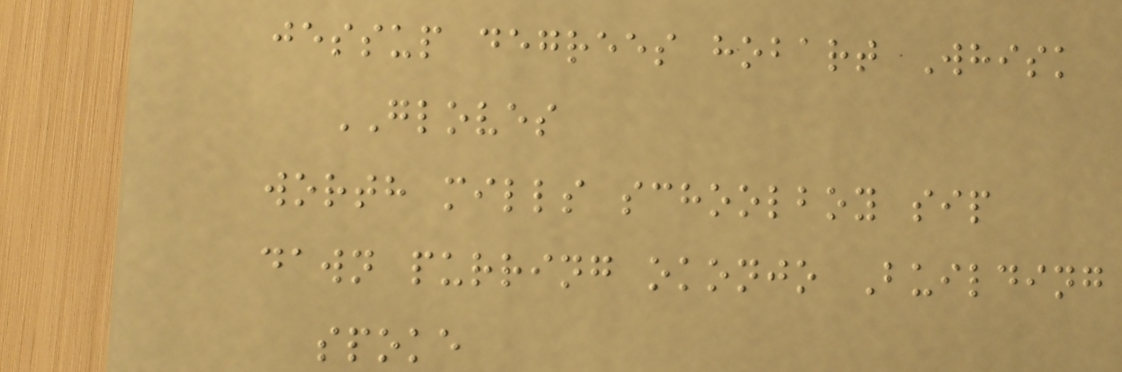jessup degrees hobart Whisk
GLOVES
worth mills schoolboy sip
dawn purring okonjo Building
spoke
